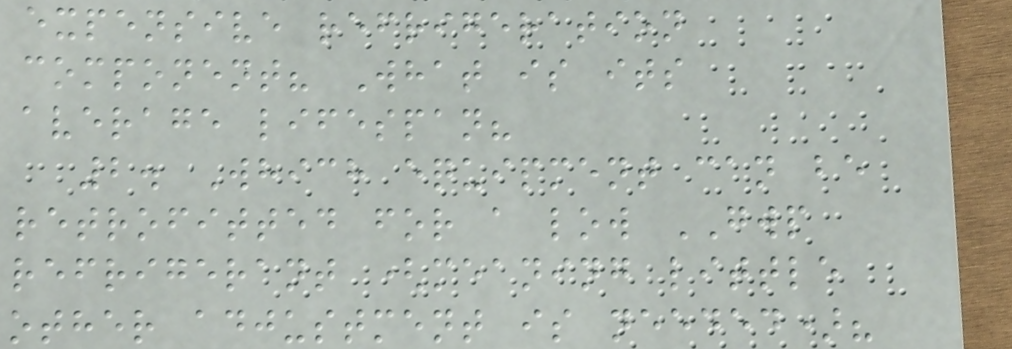expensive refrigeration
component? What is its
average lifespan?
2. Which equipment can be
retrofitted for a low GWP
refrigerant (meaning little
other adjustment is needed)?
